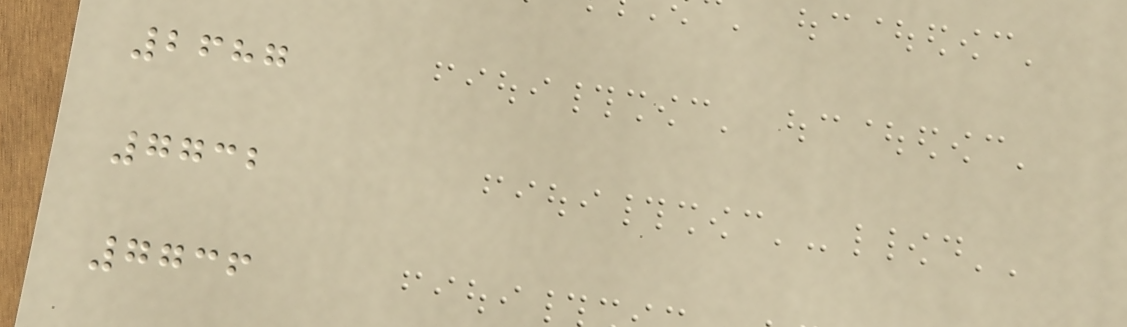2687
7732
7736
